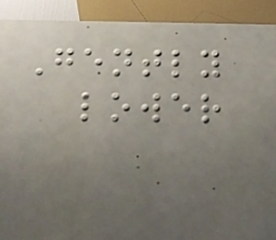Gently
lower
